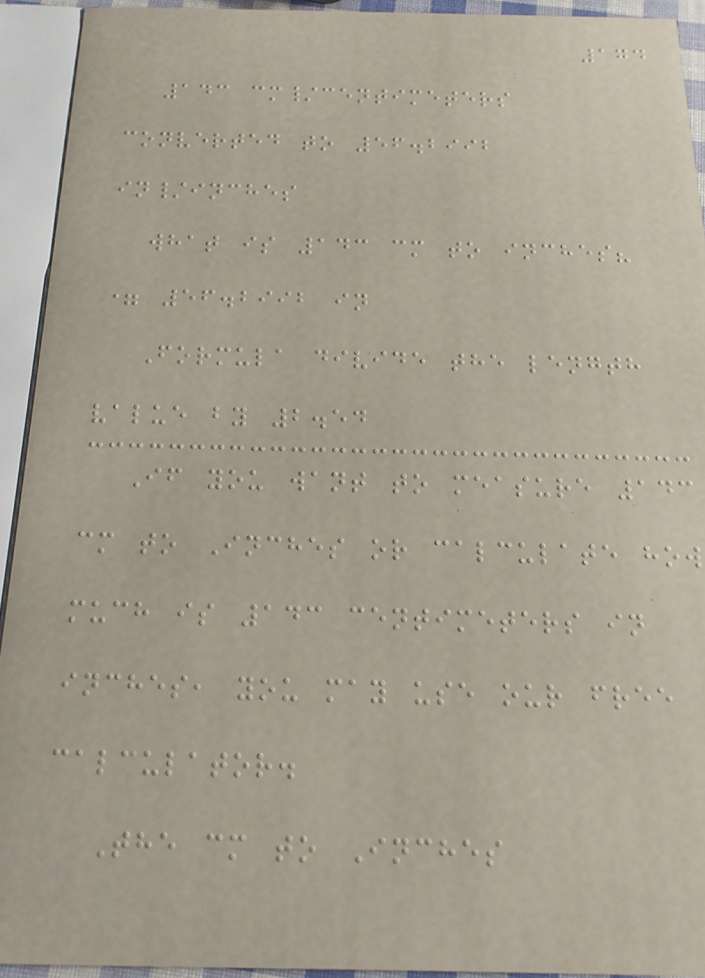174
143 cm/centimeters
converted to 56.2992
in/inches
what is 143 cm to inches?
= 56.2992 in
Formula divide the length
value by 2.54
If you want to measure 143
cm to Inches or calculate how
much is 143 centimeters in
inches, you may use our free
calculator.
The cm to Inches
